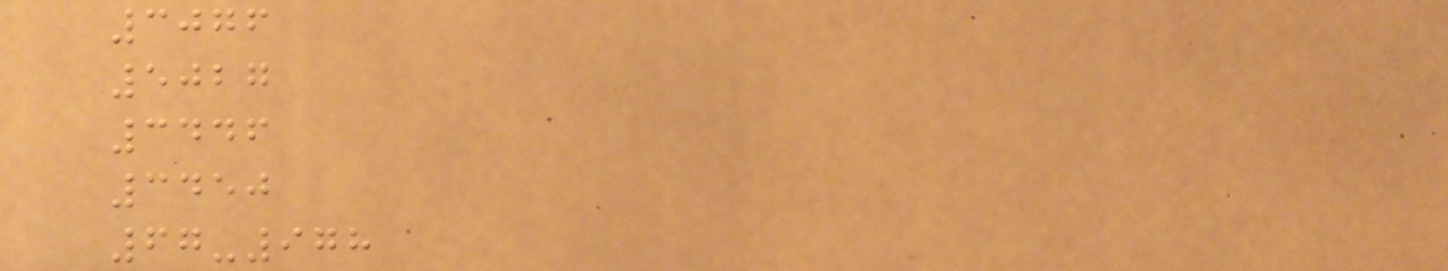3076
5027
3446
3450
67-978
